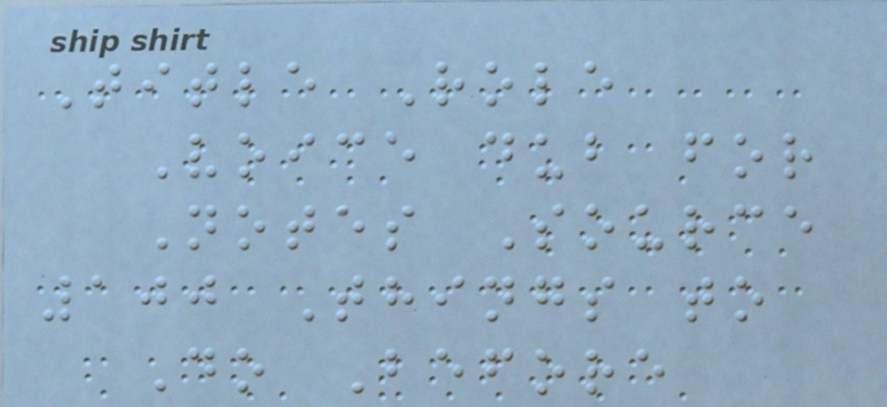Title Role
Voice dub for
Notes Source
100 Things to
Do Before
